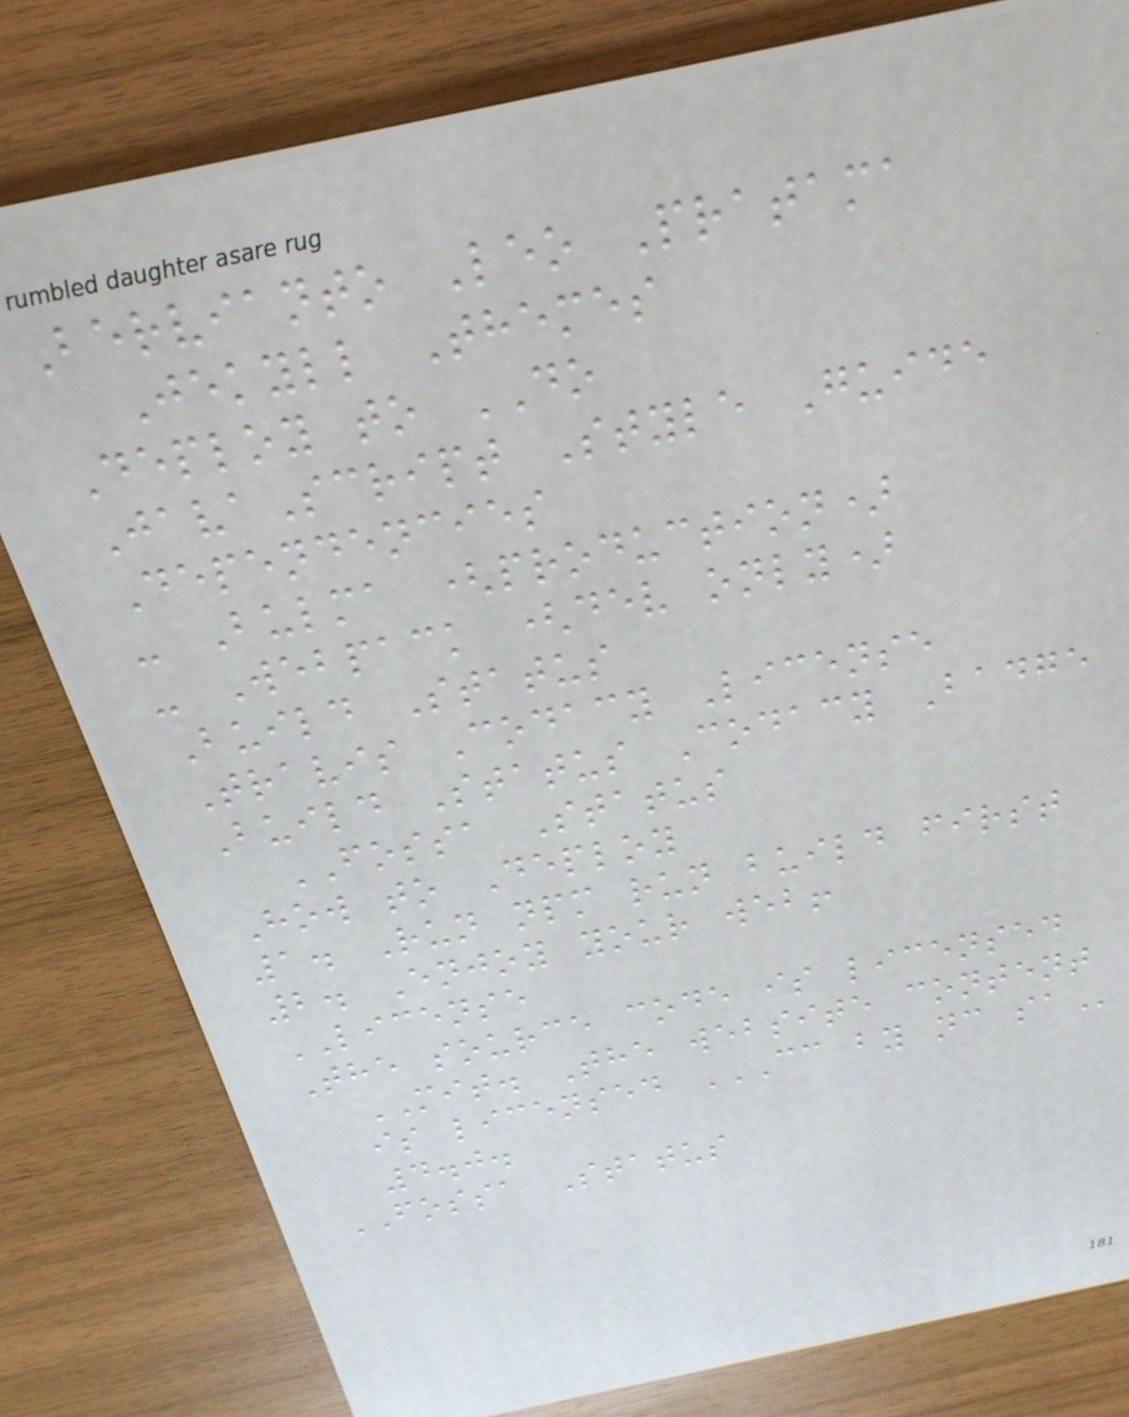Bervianto Leo Pratama
Jekyll Themes
Deploy to DO
JavaScript Style Guide
Dependencies
- Bulma (production)
- Webpack (dev only)
Build Status
Travis Codacy License
Build Status Codacy Badge
FOSSA Status
How to Deploy
1. Run npm run build first
2. Enjoy your web!
LICENSE
The source code is licensed
MIT. The website content
is licensed CC BY NC SA
4.0.
FOSSA Status
